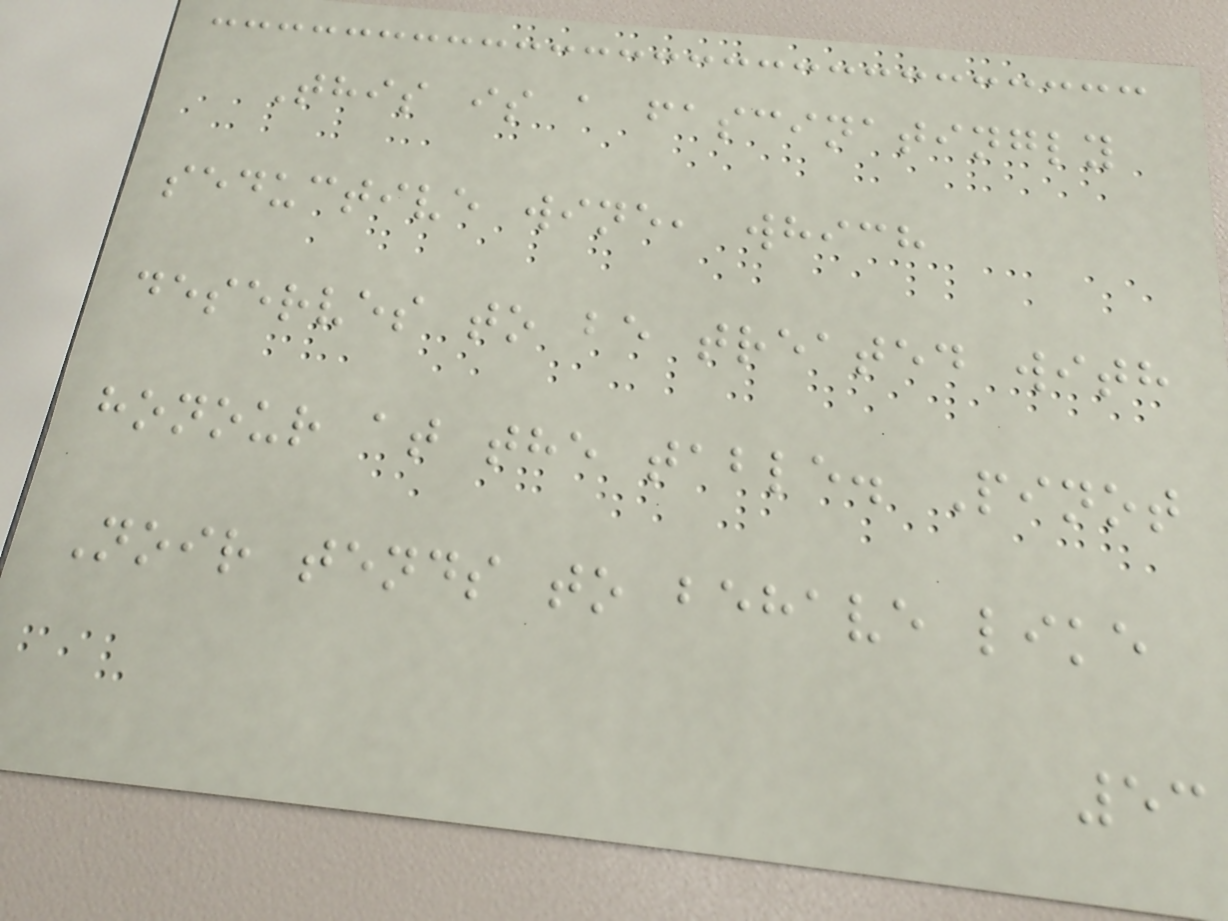This is a fascinatingly
seductive wine, which
deserves to be treated with
honour at the table. Pinot
Noir tends to behave like
53
